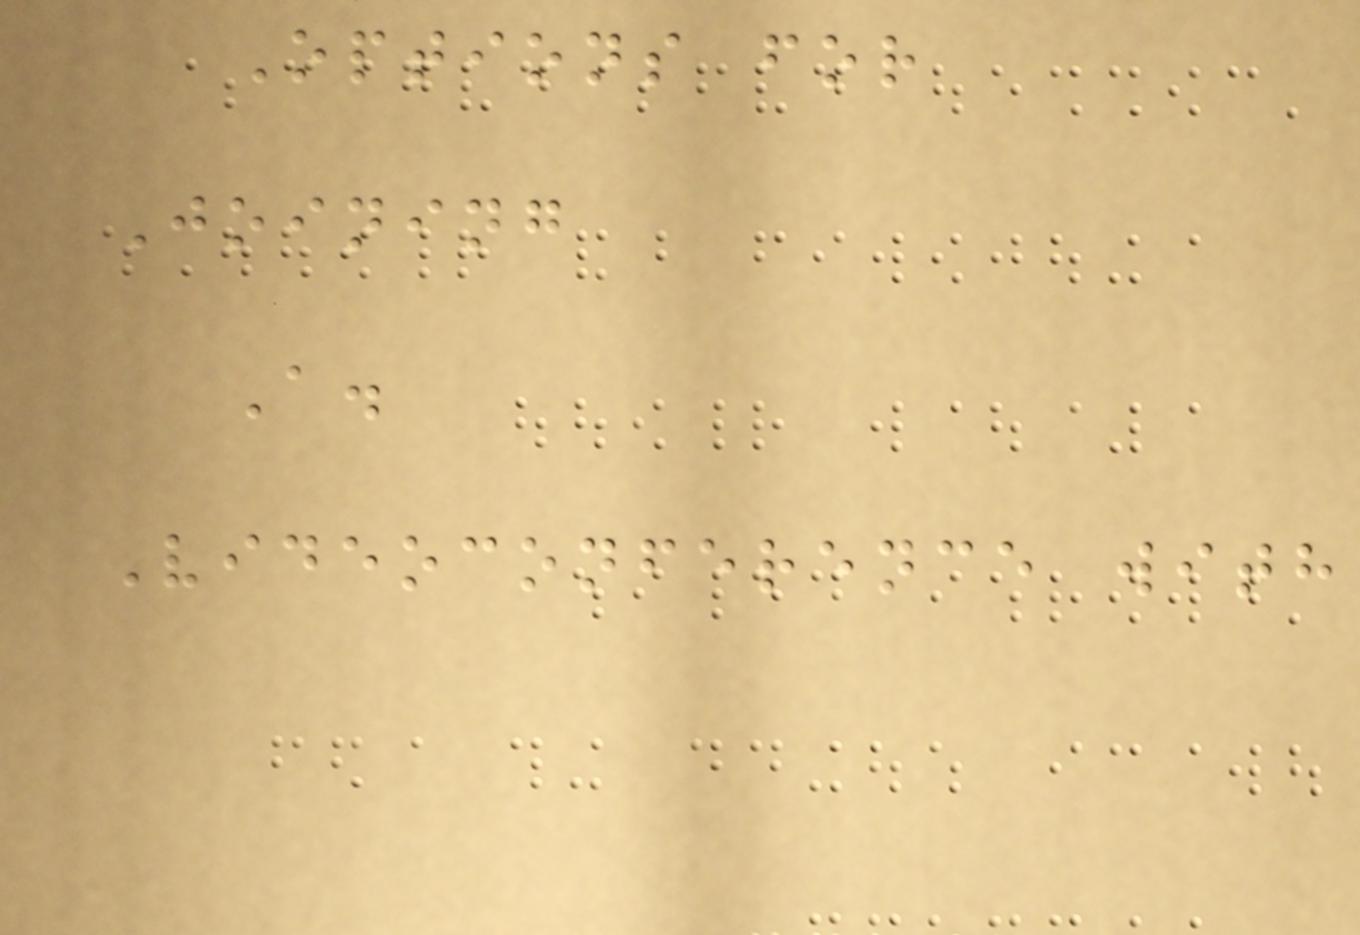Options for
Joining
A.
Videoconference with
